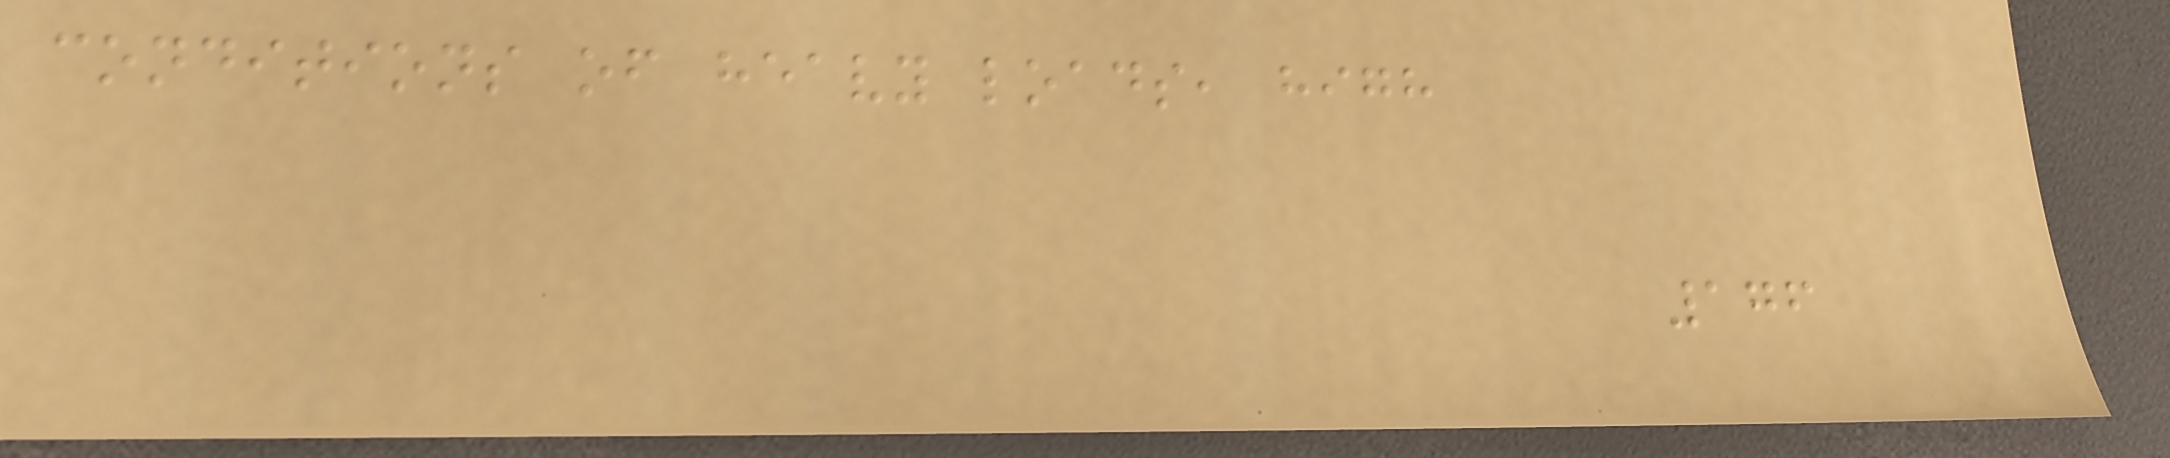conditions of heavy loads, high
176
